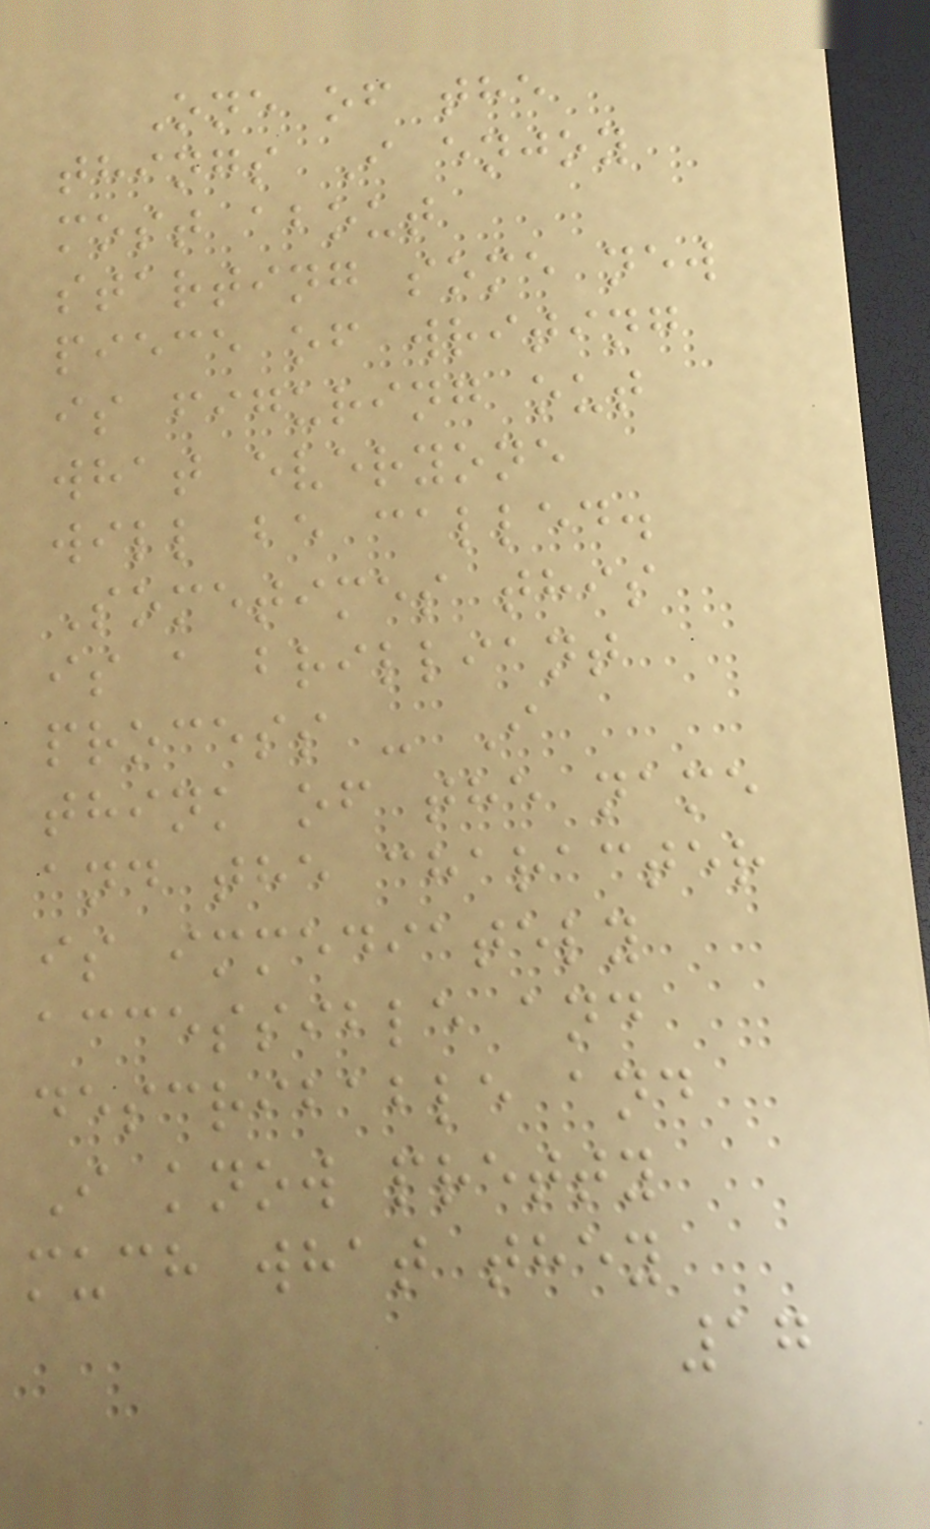One of the
things I enjoy
most about
starting some new
piece of writing
is figuring out
what everyone
will be called.
Sometimes this
is a brilliant
process - I
think of the name
and the character
is immediately
accessible and
describable and
I know pretty
much what they
17
